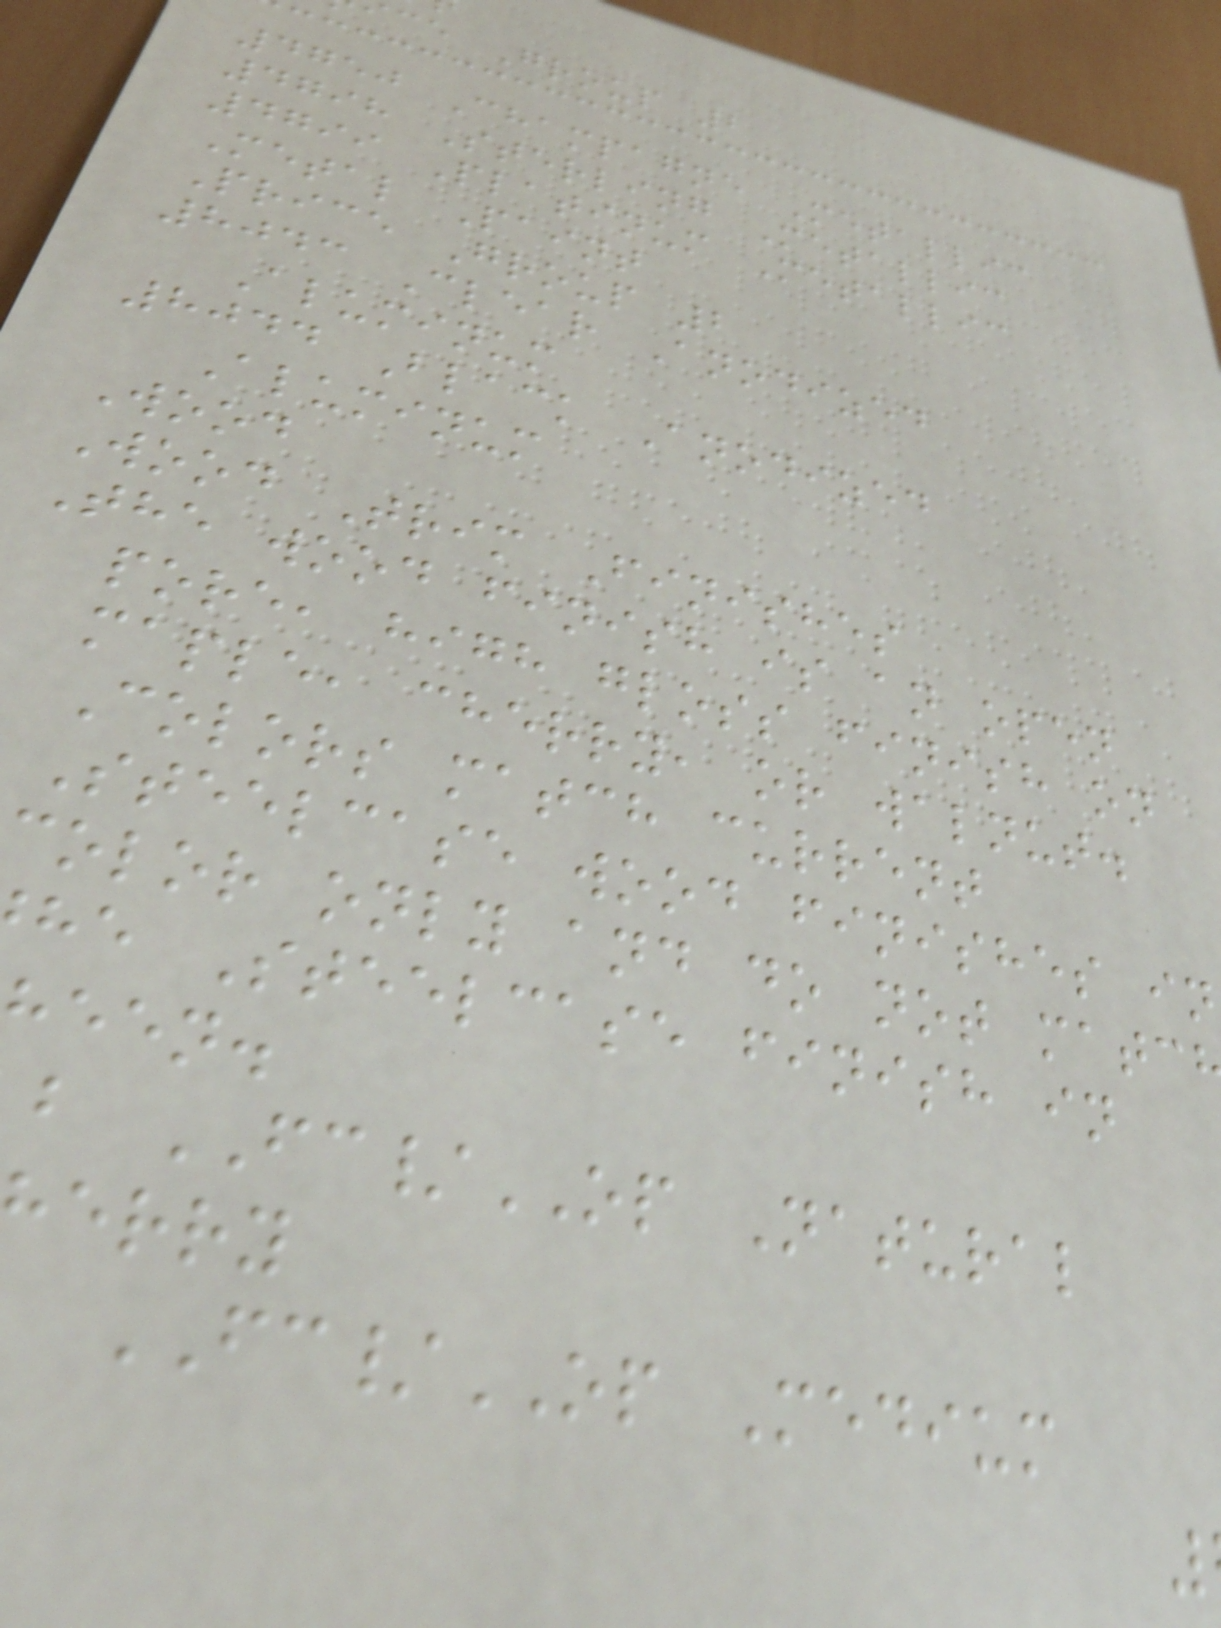ce Group 2
4750 Champagne Metallic
4798 Sterling Metallic
4799 Platinum Metallic
Metal Paint
Price Group 2
8043 Clear Anodized
Aluminum
8044 Black Anodized
Aluminum
Wood
Wood Trim Finishes
The wood finish is an open
pore, high gloss finish on
maple, cherry, or walnut.
Colors match current
Steelcase wood finishes in
color only and do not matc
he Steelcase finish in
een.
b FC/OP Natural
erry
FC/OP Medium
